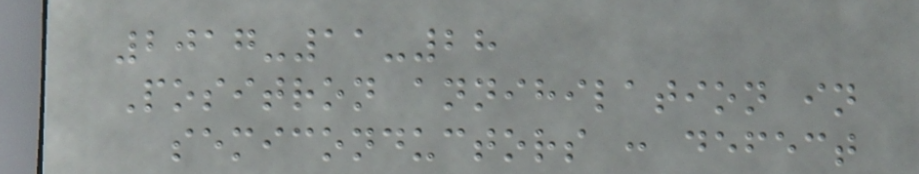2017-11-28
Positron annihilation in
semiconductors : defect
